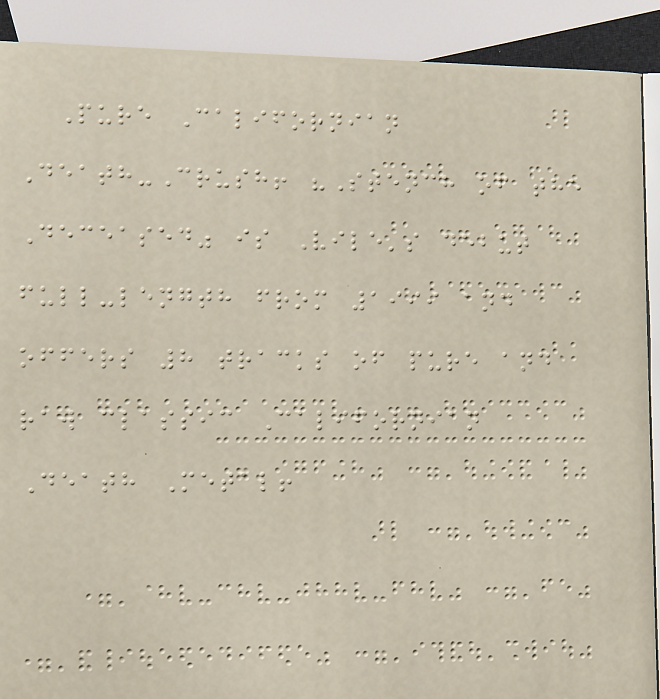Pure Californian
Death-Crush! "Stench of the
Deceased" is Vile's debut
full-length from 1999 and
offers 8 tracks of pure and
raw classic Californian
Death Metal!
